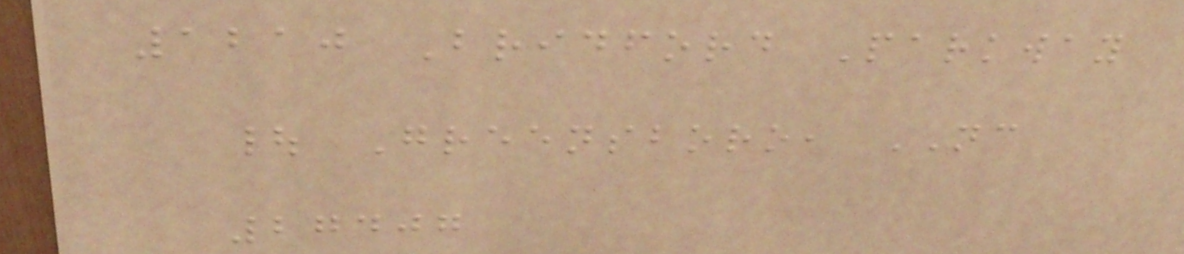1210 Bridford Parkway
| Greensboro, NC
27407
